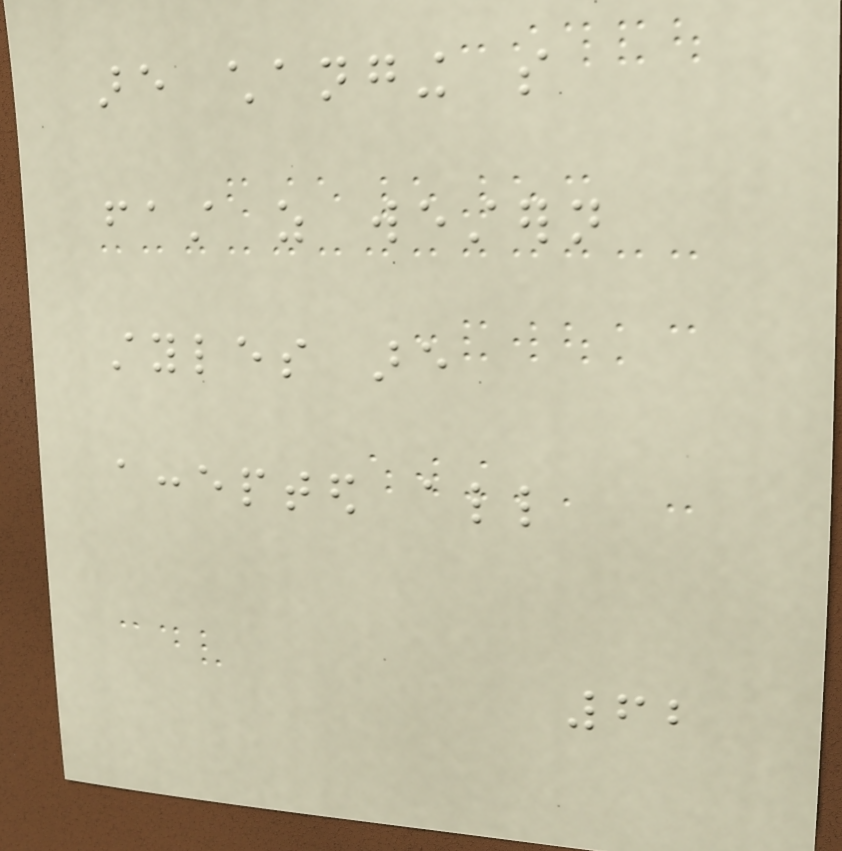are changing so
fast as western
styles are
accepted all
62
